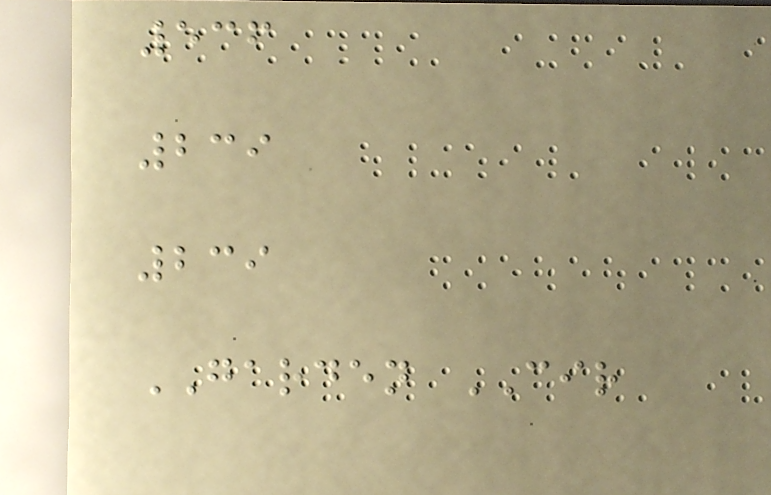536
239
239
GARDEN CIR
